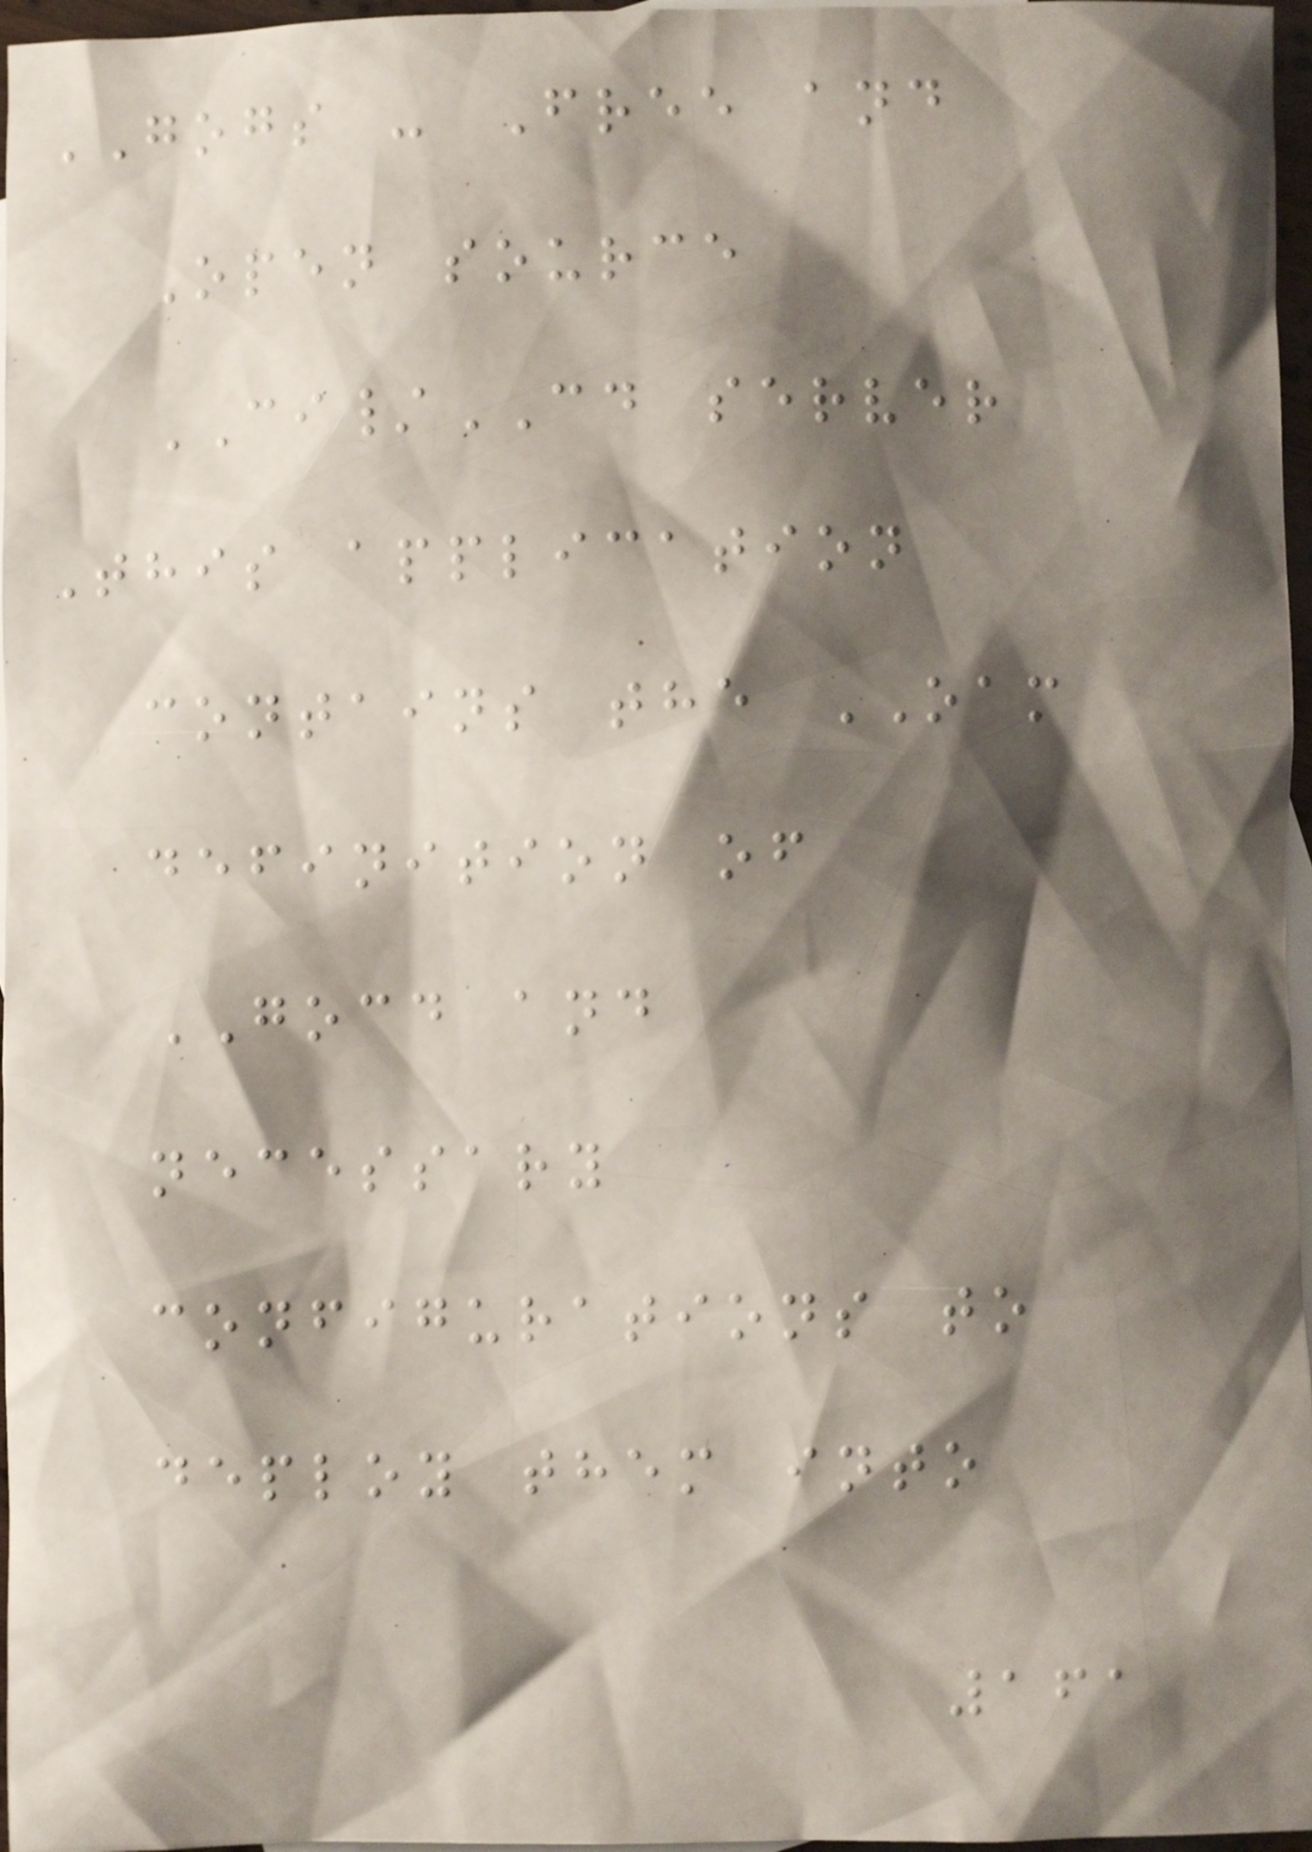GOGS - Free and
Open source
CI/CD server
This application
contains the OAM
definition of
GOCD and
necessary
configurations to
deploy them into
161
